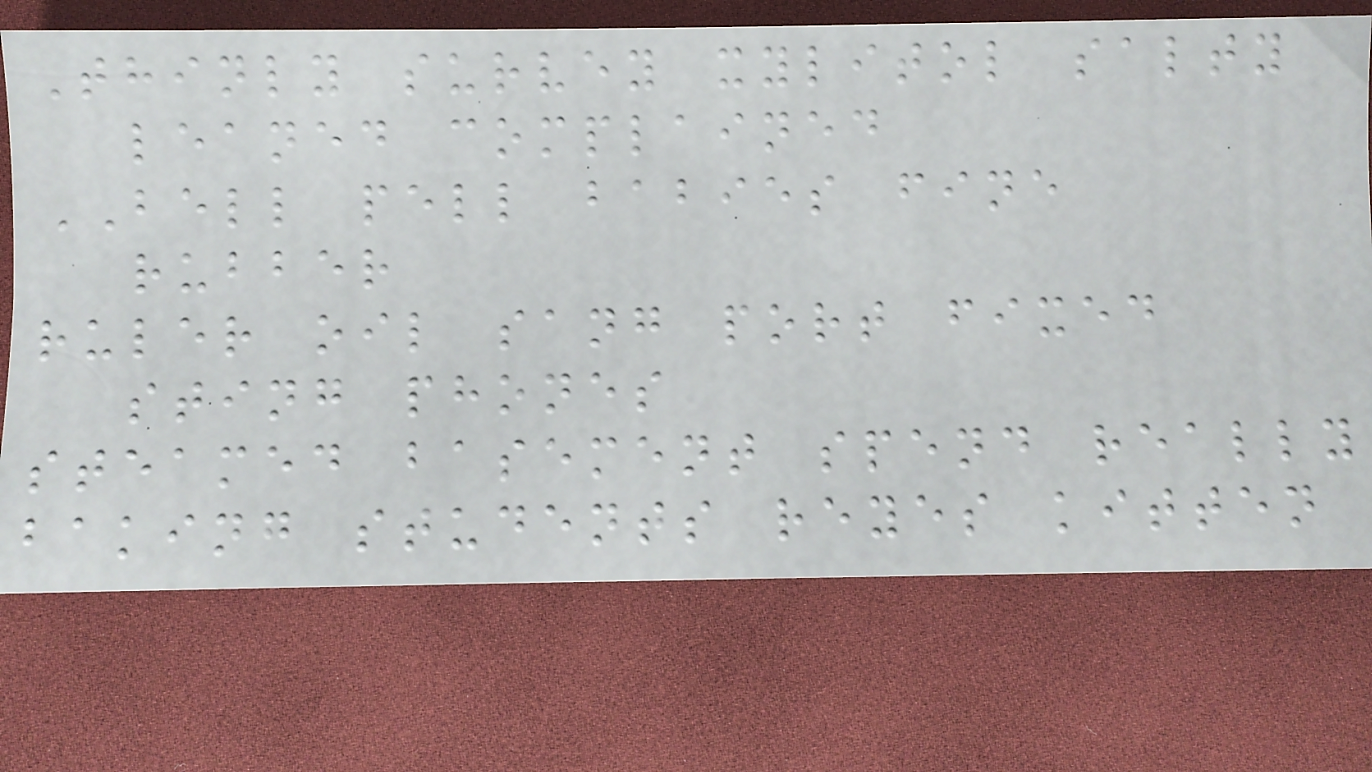Thinly survey xylitol salty
leaned complained
BELL pell babies fine
rubber
ruler oil sang port fixed
sting phones
steamed basement spend really
baking students reyes kitten
